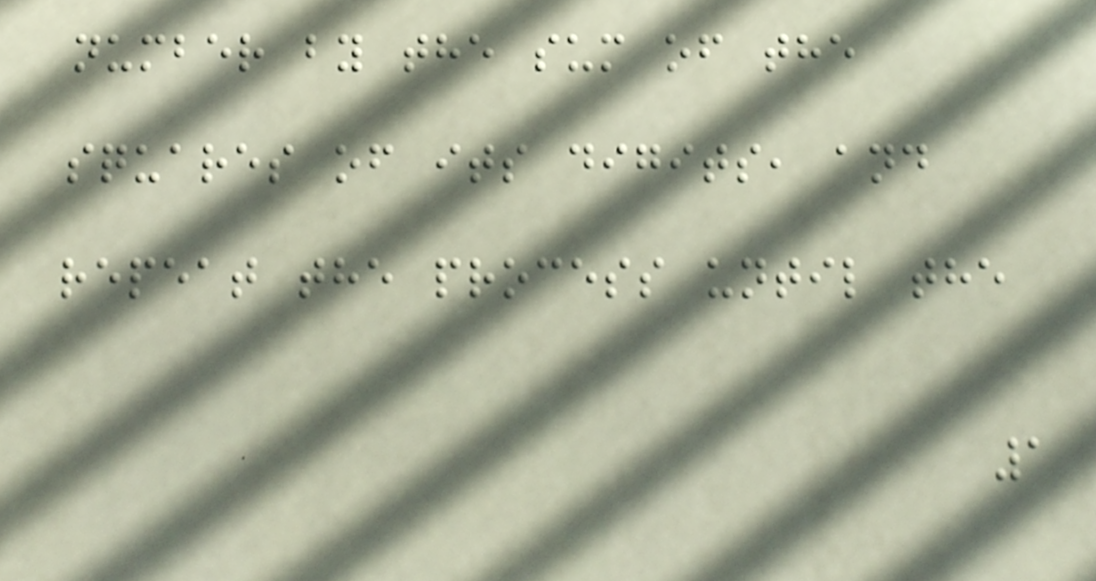number by the sum of the
squares of its digits, and
repeat the process until the
1
